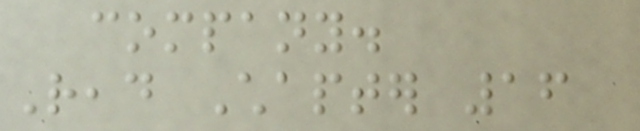company.
Read Chapter 16
